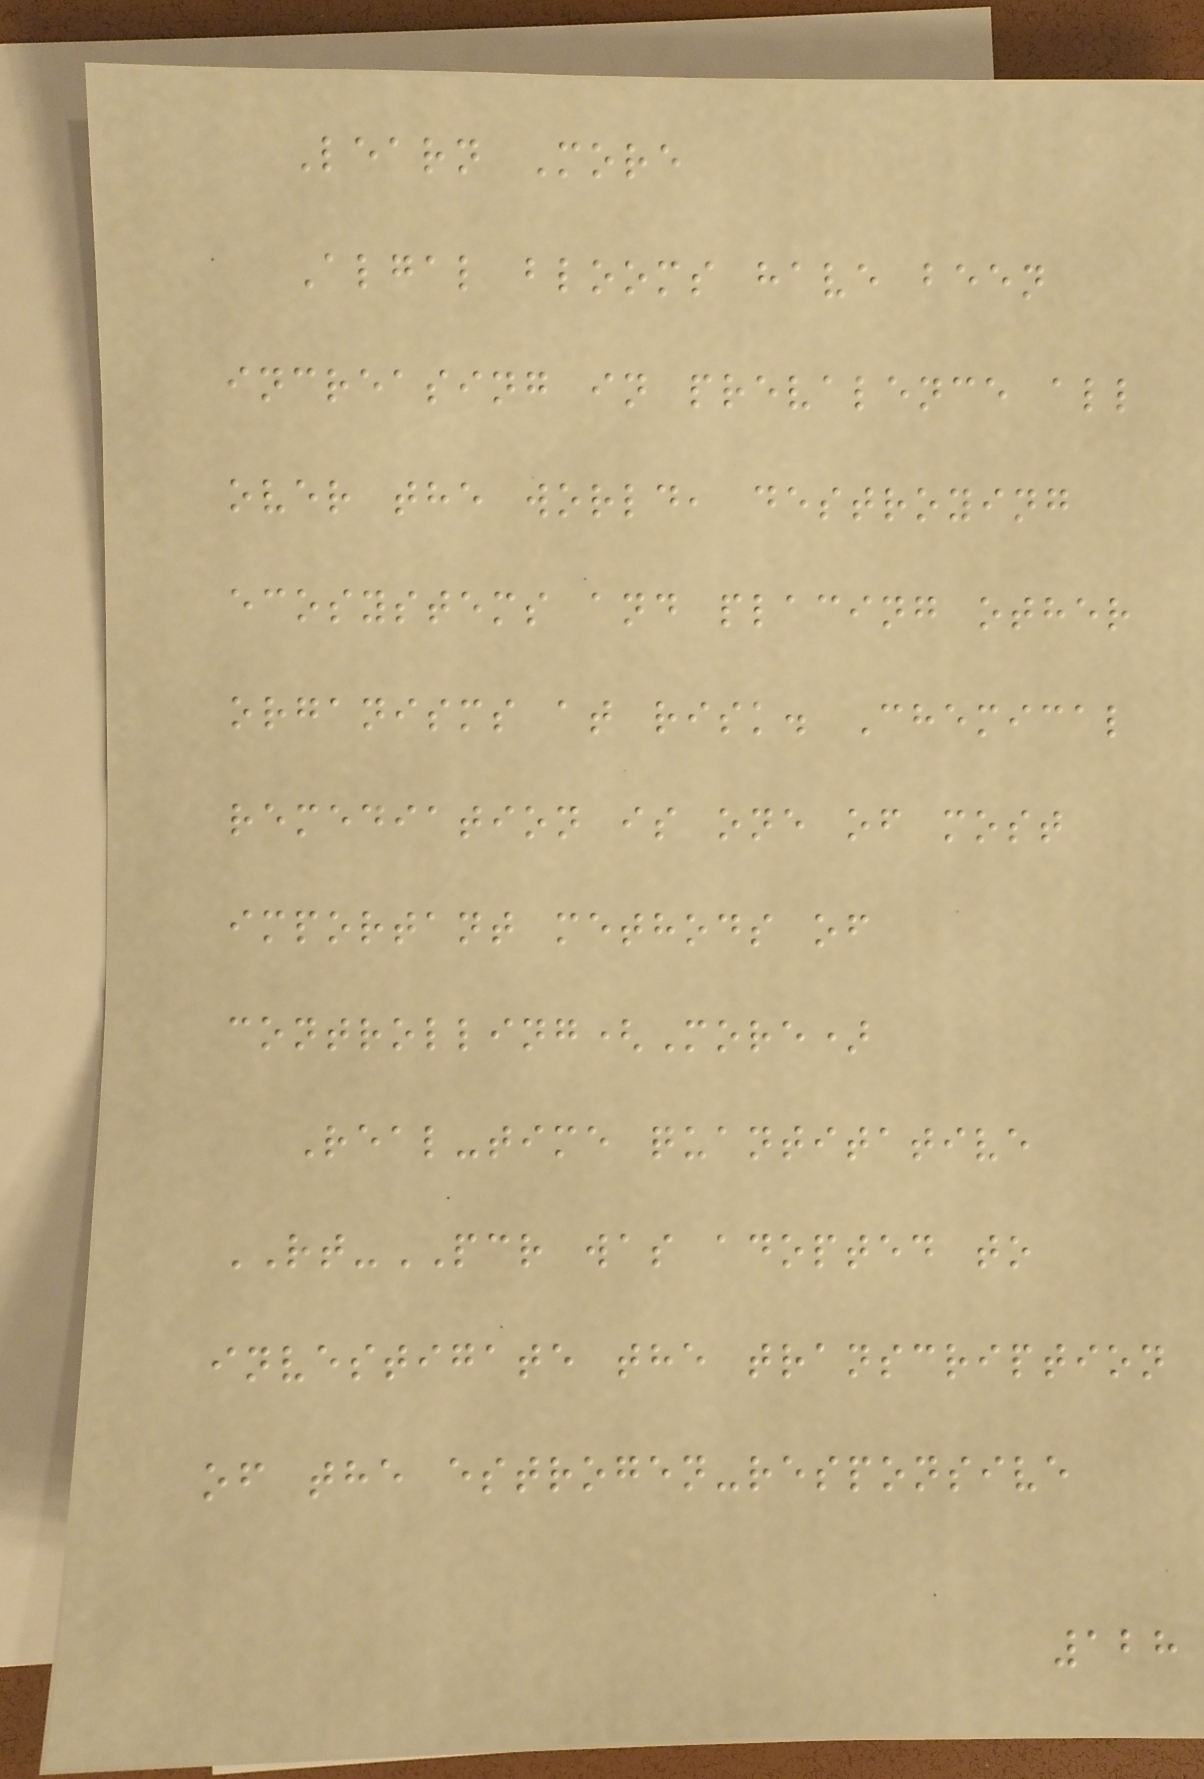Learn More
Algal blooms have been
increasing in prevalence all
over the world, destroying
ecosystems and placing other
organisms at risk. Chemical
remediation is one of most
important methods of
controlling(More)
Real-time quantitative
RT-PCR was adopted to
investigate the transcription
of the estrogen-responsive
128
